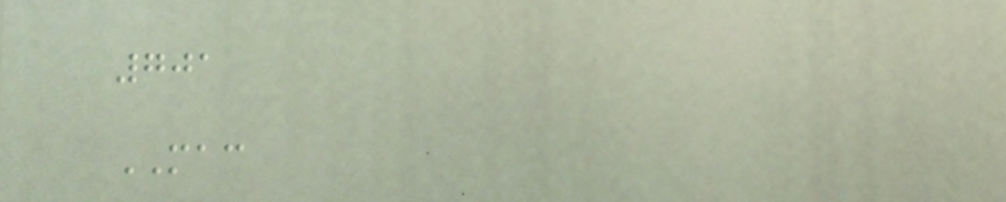701
MAC
